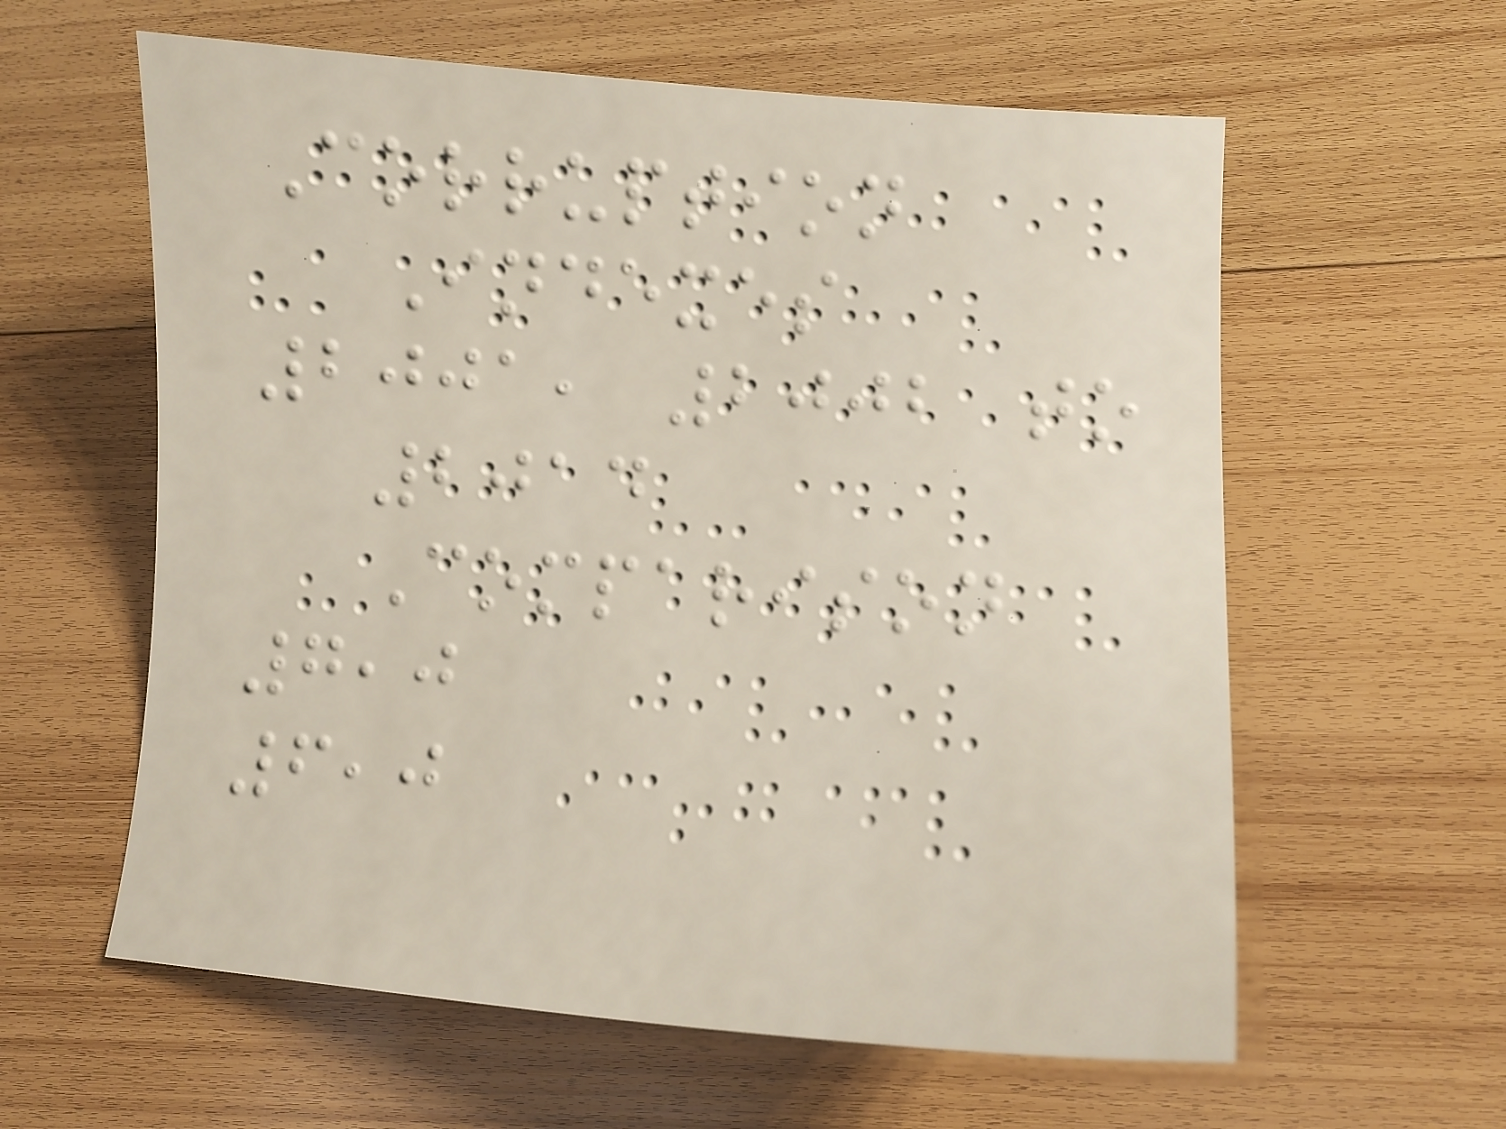Corruption
Indexes
2001, 2002 to
2014
Comparison
7,0
6,0
